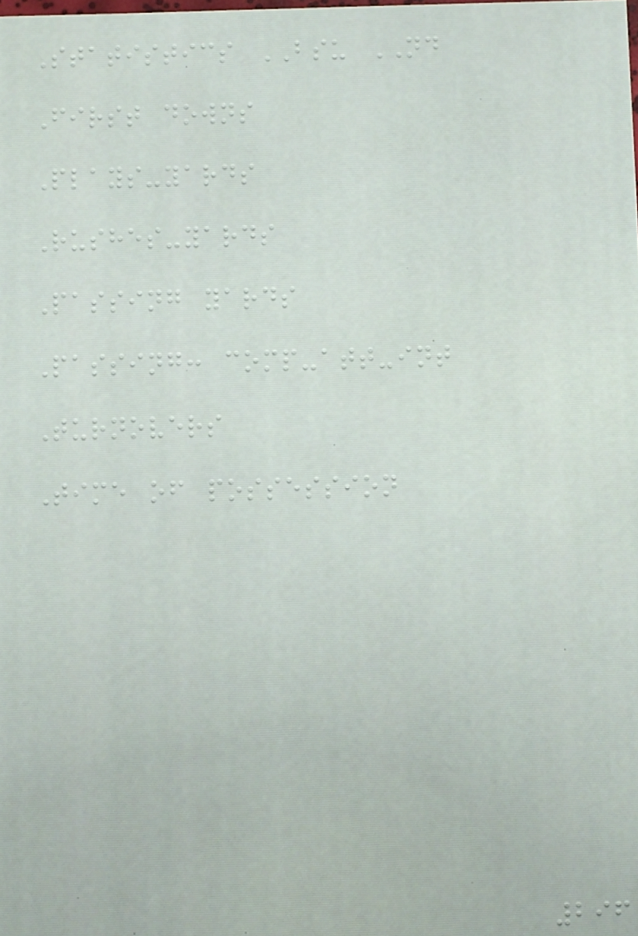Statistics BSU ND
First downs
Plays-yards
Rushes-yards
Passing yards
Passing: comp-att-int
Turnovers
Time of possession
296
